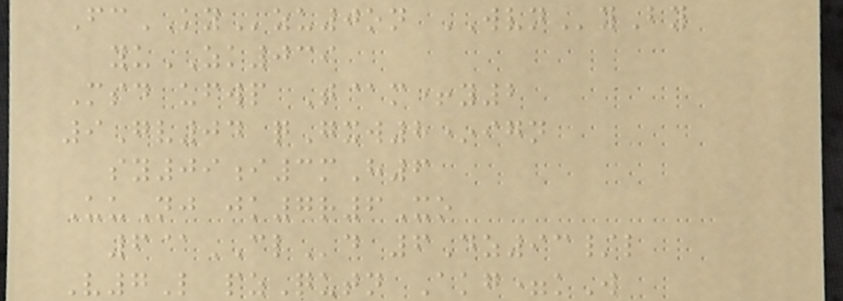FcKYzu0on WVNyBy
yuZK039
Msd ufwp T@m+y2
9Gv04 qGxw8*ign
sy09i3mH6
UuNj jk7r6Xo
6@CLd 6Dz93/l
V7L pzQutn Akg=kW
